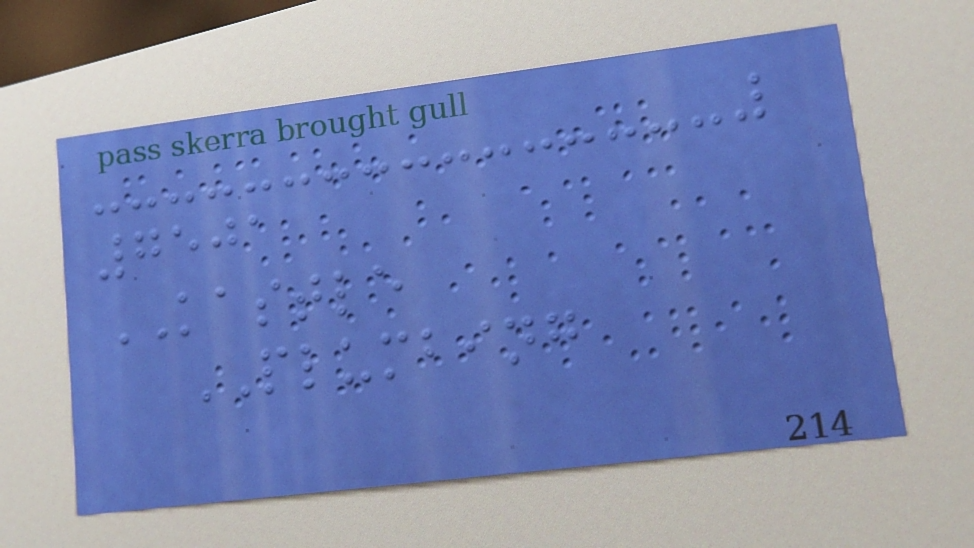7501
KASTLE
PLUMBING
